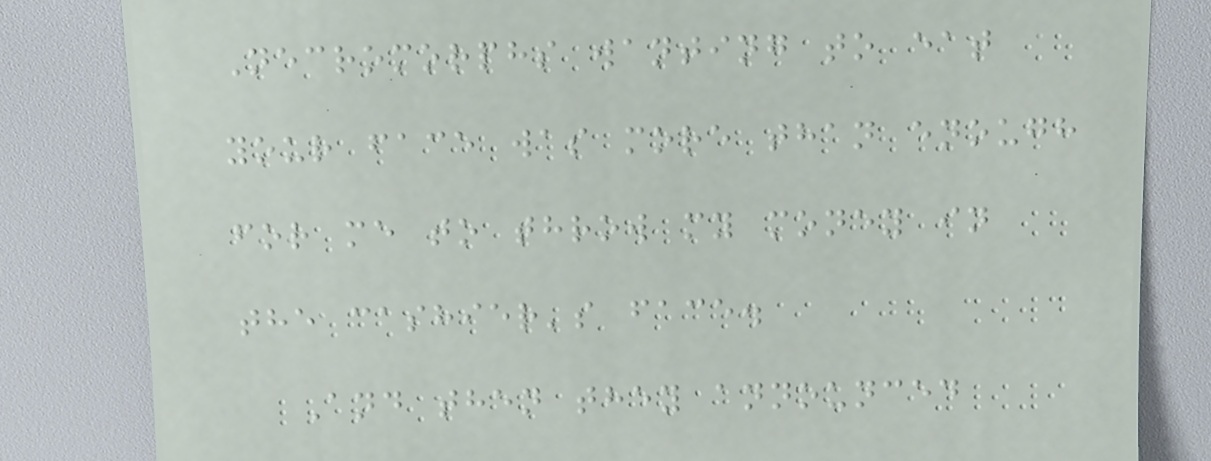Necromorphs wanting to eat
your face was more than enough
for me to throw my money in
the cashier's face.
And then they announced
